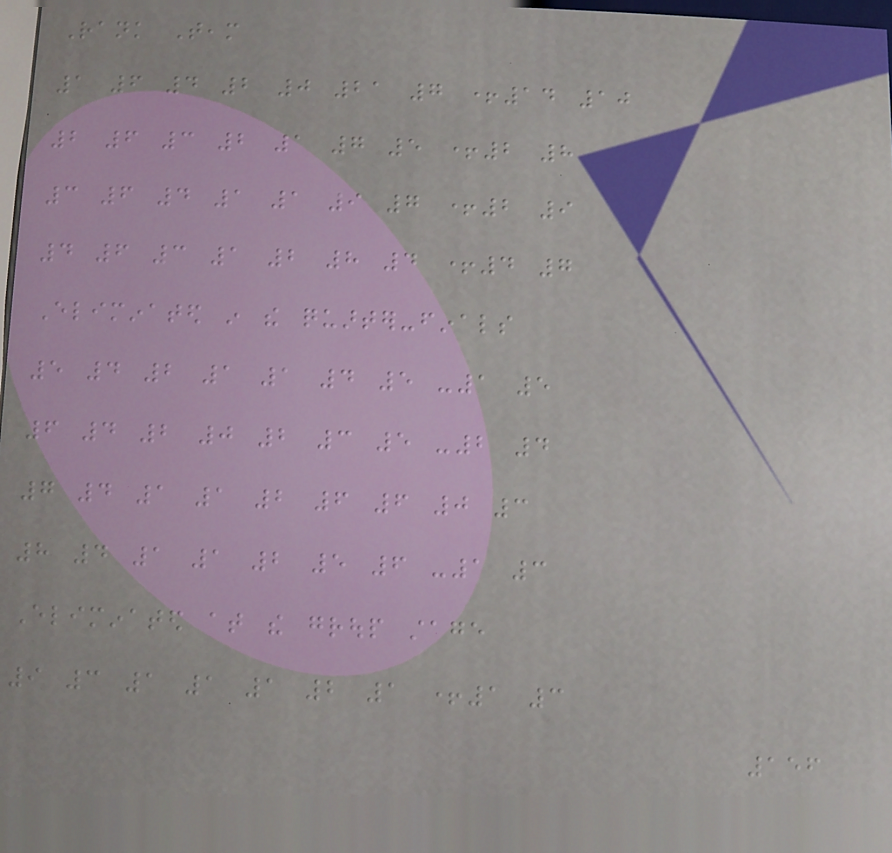Rank Team
1 6 4 2 0 21 7 +14 10
2 6 3 2 1 7 5 +2 8
3 6 4 1 1 9 7 +2 9
4 6 3 1 2 8 4 +4 7
Eliminated in the quarter-finals
5 4 2 1 1 4 5 -1 5
6 4 2 0 2 3 5 -2 4
7 4 1 1 2 6 6 0 3
8 4 1 1 2 5 6 -1 3
Eliminated at the group stage
9 3 1 1 1 2 1 +1 3
156
